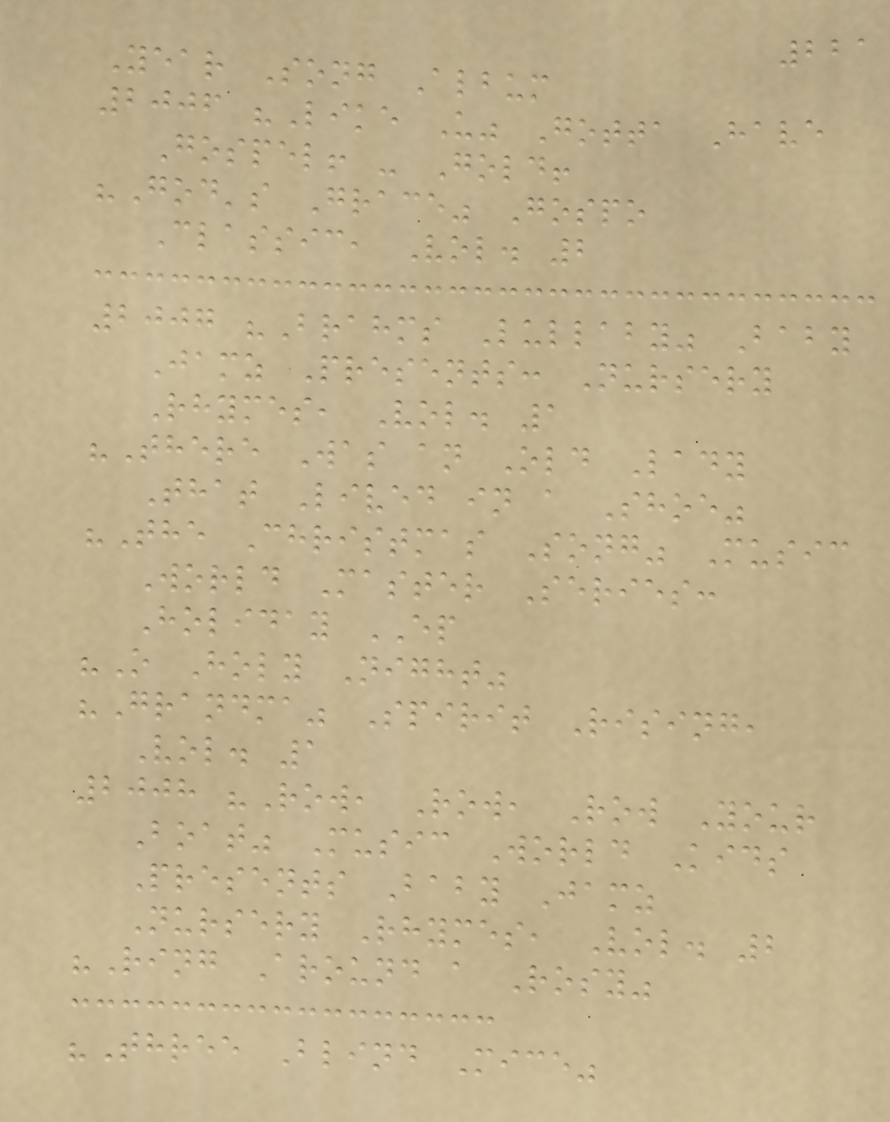221
Year Song Album
2006 "Like U" Gotta Have
Gospel! - Gold!
"God's Grace" Gospo
Classic, Vol. 2
2007 "Brahms Lullaby" Baby
Jamz Presents: Nursery
Rhymes, Vol. 1
"There Was an Old Lady
That Lived in a Shoe"
"The Christmas Song" Music
World Master Series:
Holiday EP
"O Holy Night"
"Grandma" Spirit Rising,
Vol. 1
2008 "Row, Row, Row Your
Boat" Music World Kids
Presents Baby Jamz
Nursery Rhymes, Vol. 2
"Ring Around a Rosy"
"Three Blind Mice"
